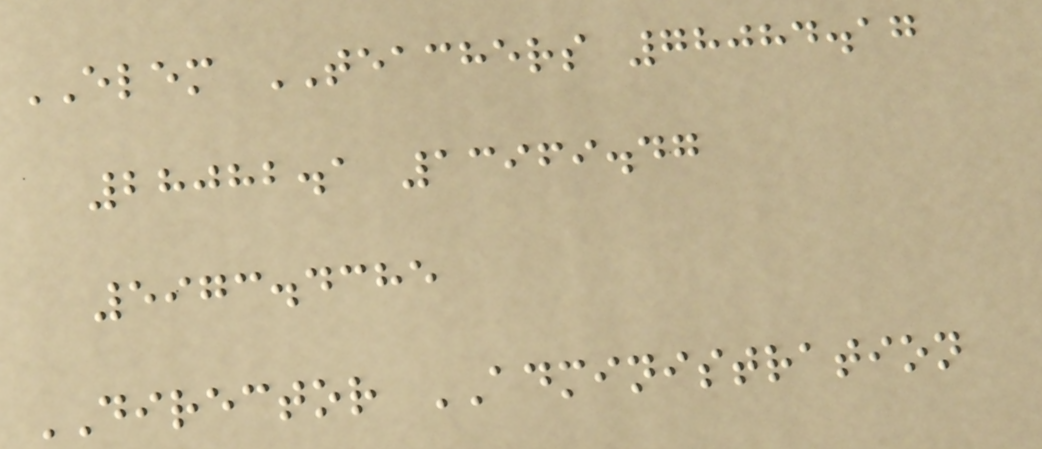ELEM TEACHERS 78084.17
28082.1 13969.47
5973.4385
DIRECTOR ADMINISTRATION
